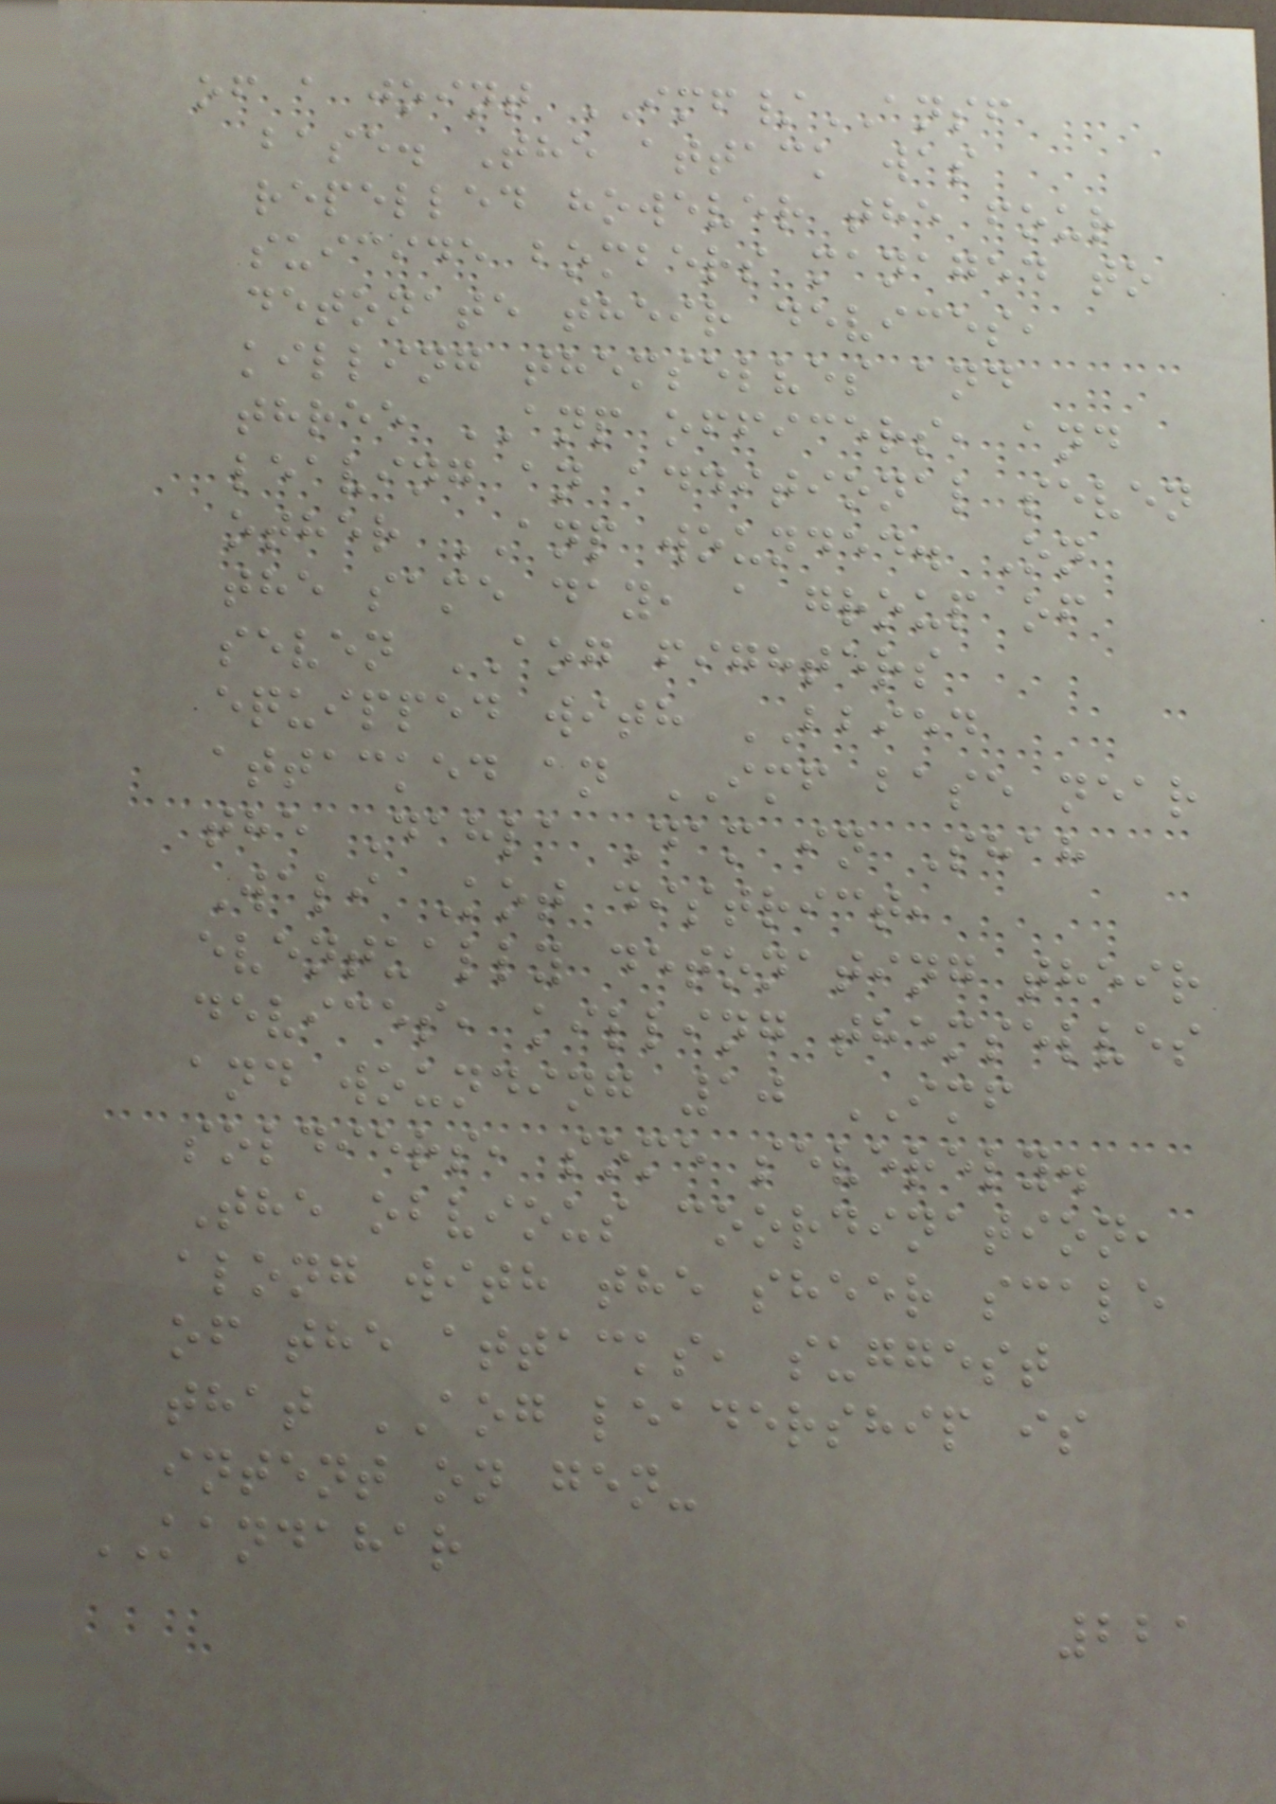of a joint IMF/ANSF
base. The attack was
repelled however the four
suicide bombers managed to
detonate their devices,
killing themselves and
three ANP officers, and
leaving an additional seven
other ANP wounded. On
the same day, a group of
seven AOG fighters
equipped with BBIED
attacked an IMF base near
the Dahla Dam in Shah
Wali Kot district,
eventually detonating their
devices, killing themselves
and wounding 10 IMF
soldiers, some severely.
The obvious coordination,
along with the sheer scale
of the attacks, suggest
that AOG leadership is
intent on gen-
KANDAHAR
221
